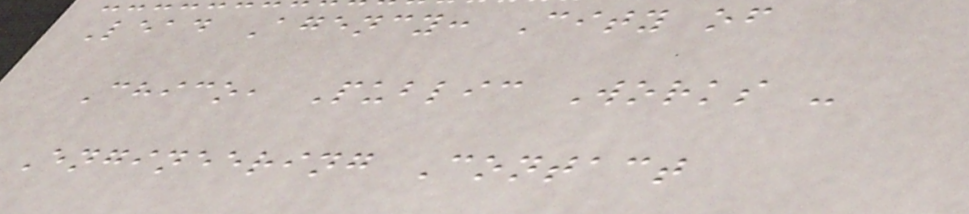Lead Agency: City of
Chico, Public Works -
Engineering Contact
